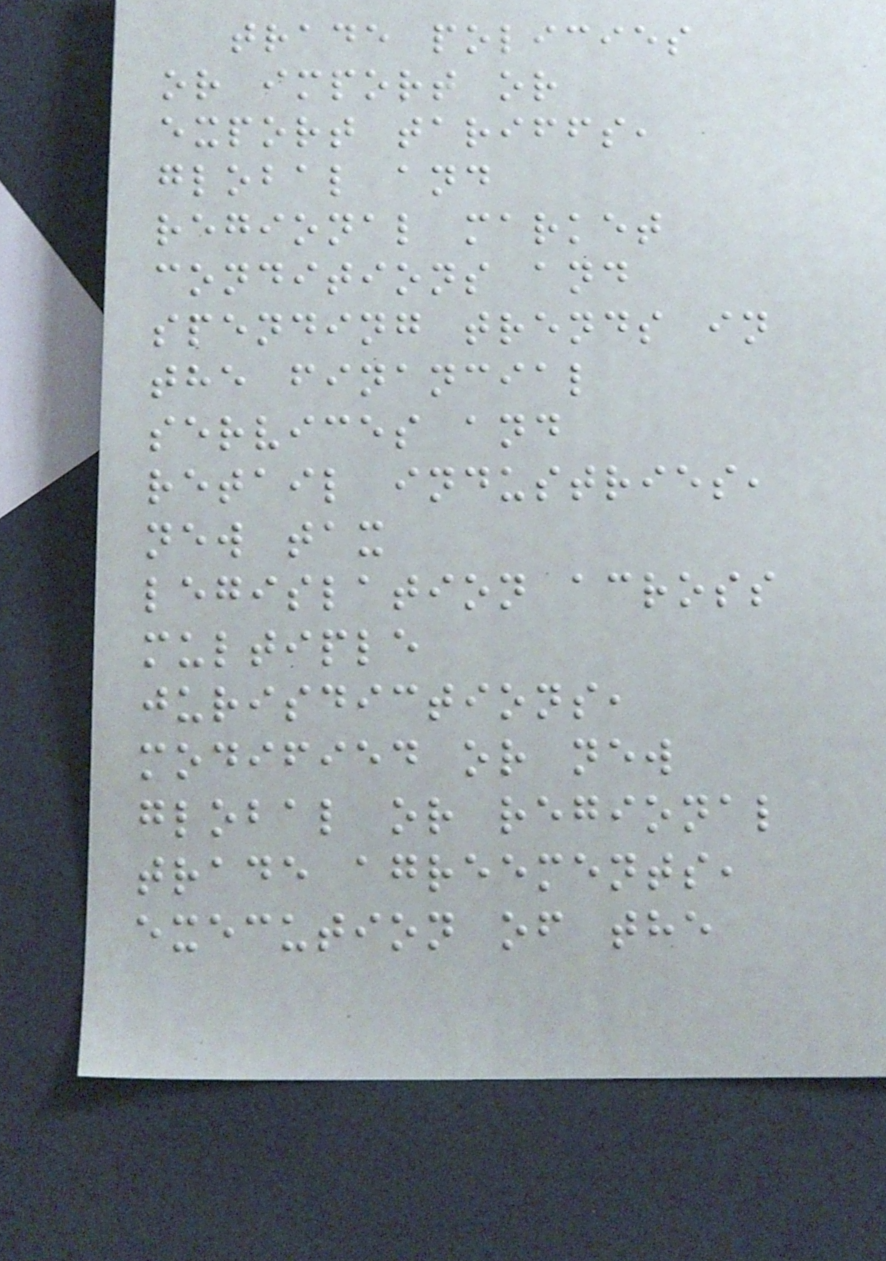trade policies
or import or
export tariffs,
global and
regional market
conditions and
spending trends in
the financial
services and
retail industries,
new tax
legislation across
multiple
jurisdictions,
modified or new
global or regional
trade agreements,
execution of the
